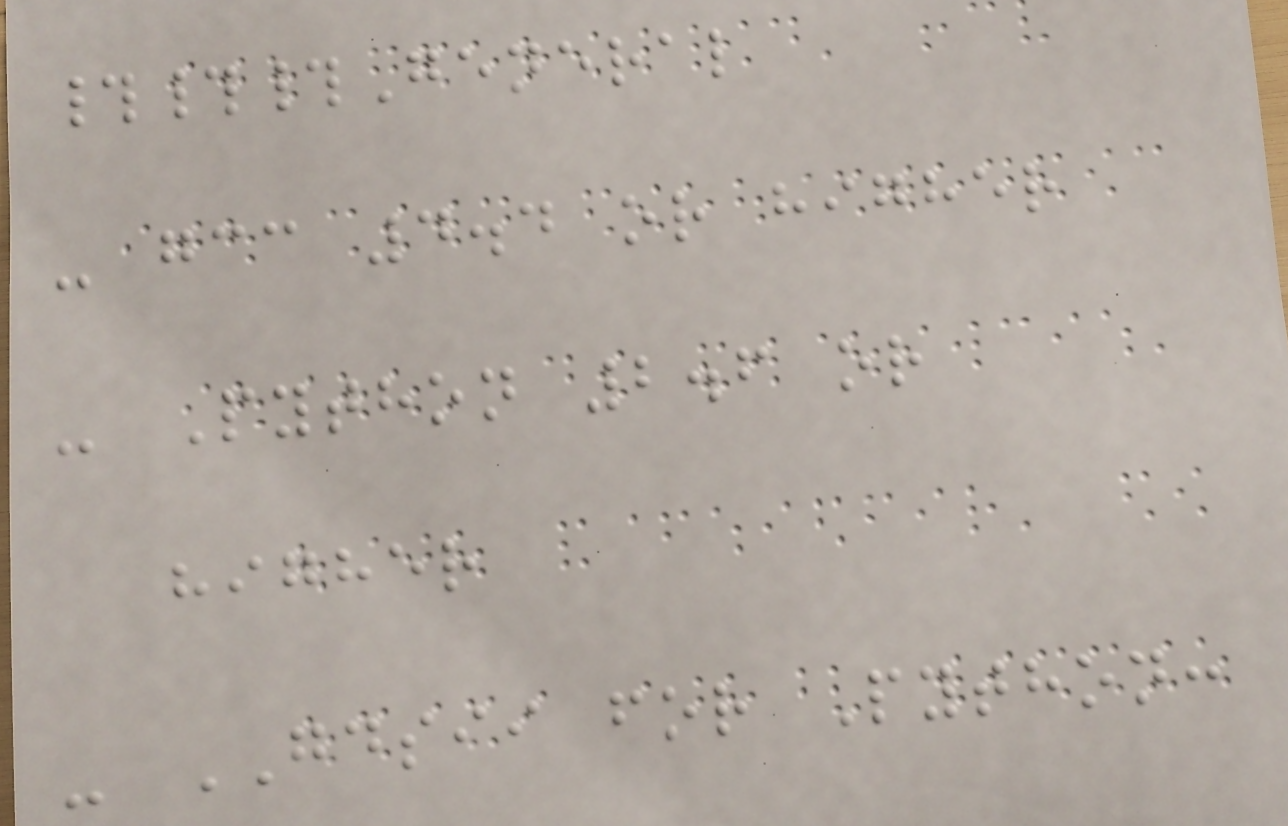###General
- gcc 4.4 or higher
- Python 2.6 or
higher
- GDSII for Python:
